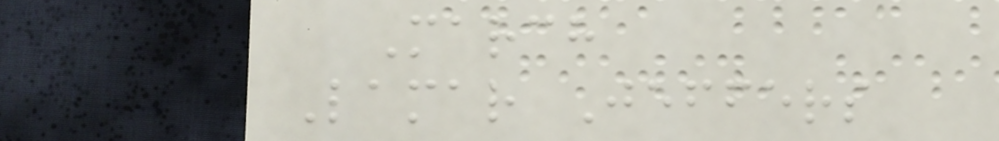March
Lamar Jeffers
